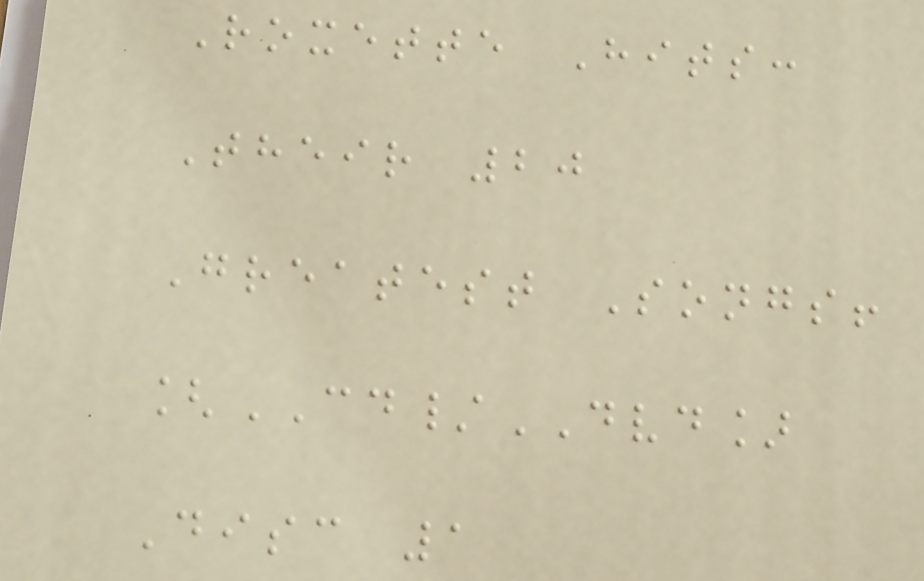Roxette Hits:
Their 20
Greatest Songs!
[CD/DVD]
Disc 1
